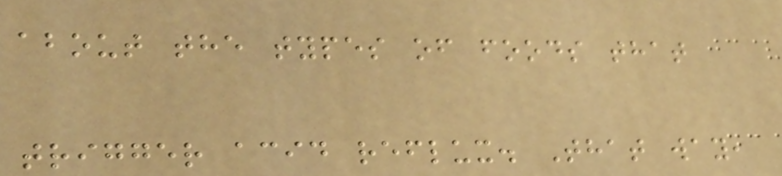about the types of foods that
trigger acid reflux. That way,
